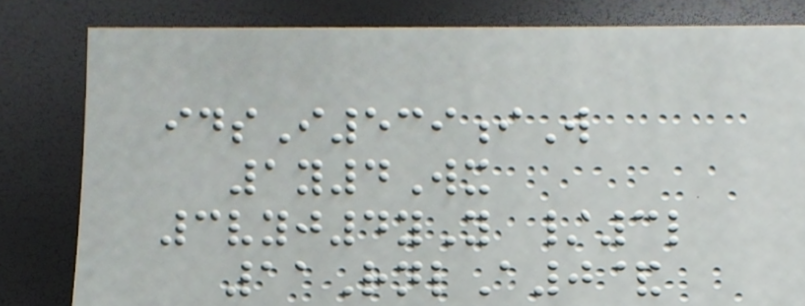idsI539iW
1y4Wx
3vyj4yY /3l
11RnlA0&
